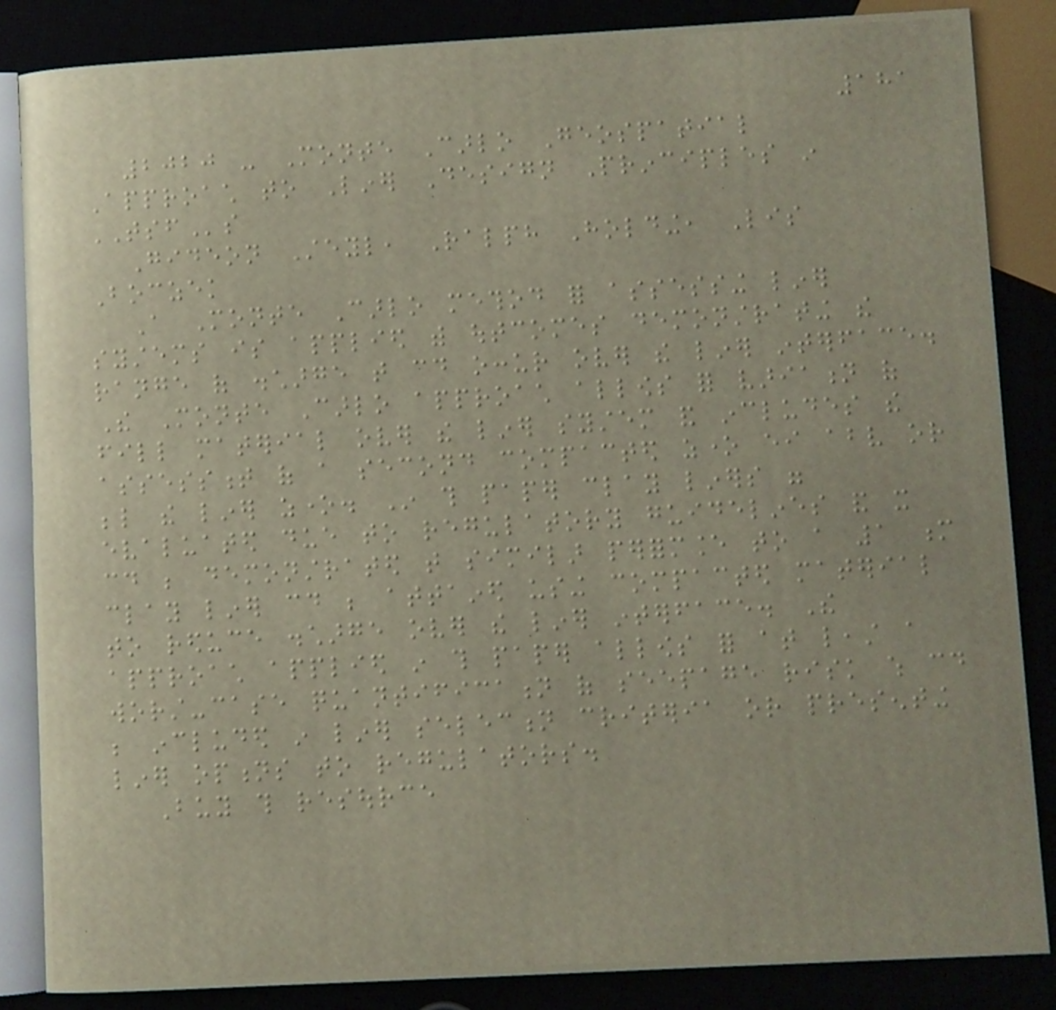181
2020 - Monte Carlo Geospatial
Approach to Liner Design Principles in
TSFs
Gideon Steyl, Ralph Holding, Lis
Boczek
A Monte Carlo method for assessing liner
systems is applied with outcomes demonstrating the
range of discharge that could occur over the liner interface.
The Monte Carlo approach allows for variation of
fill material over the liner system and includes the
assessment of a second compacted zone either above or
below the liner zone. In this paper clay liners were
evaluated due to regulatory guidelines and it
could be demonstrated that similar performance to a 1 m
clay liner could be attained using compacted material
to reduce discharge over the liner interface. The
approach applied in this paper allows for at least a
worst-case quantification of seepage risk which could
be included in liner selection criteria or presenting
liner options to regulators.
Buy this resource
